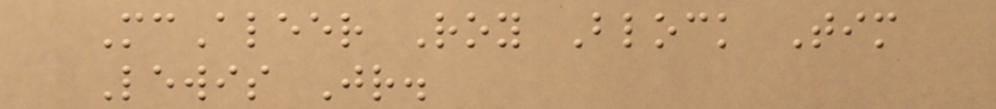McAleer Roy Block Tim
Lewis Jr.
